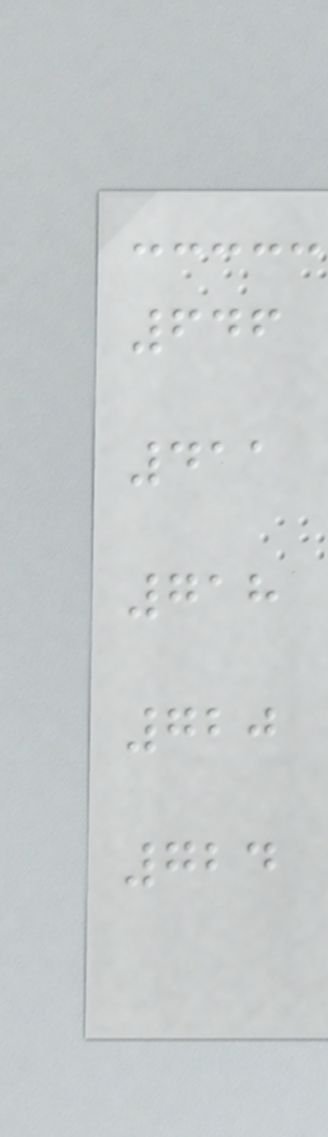646
411
718
720
724
